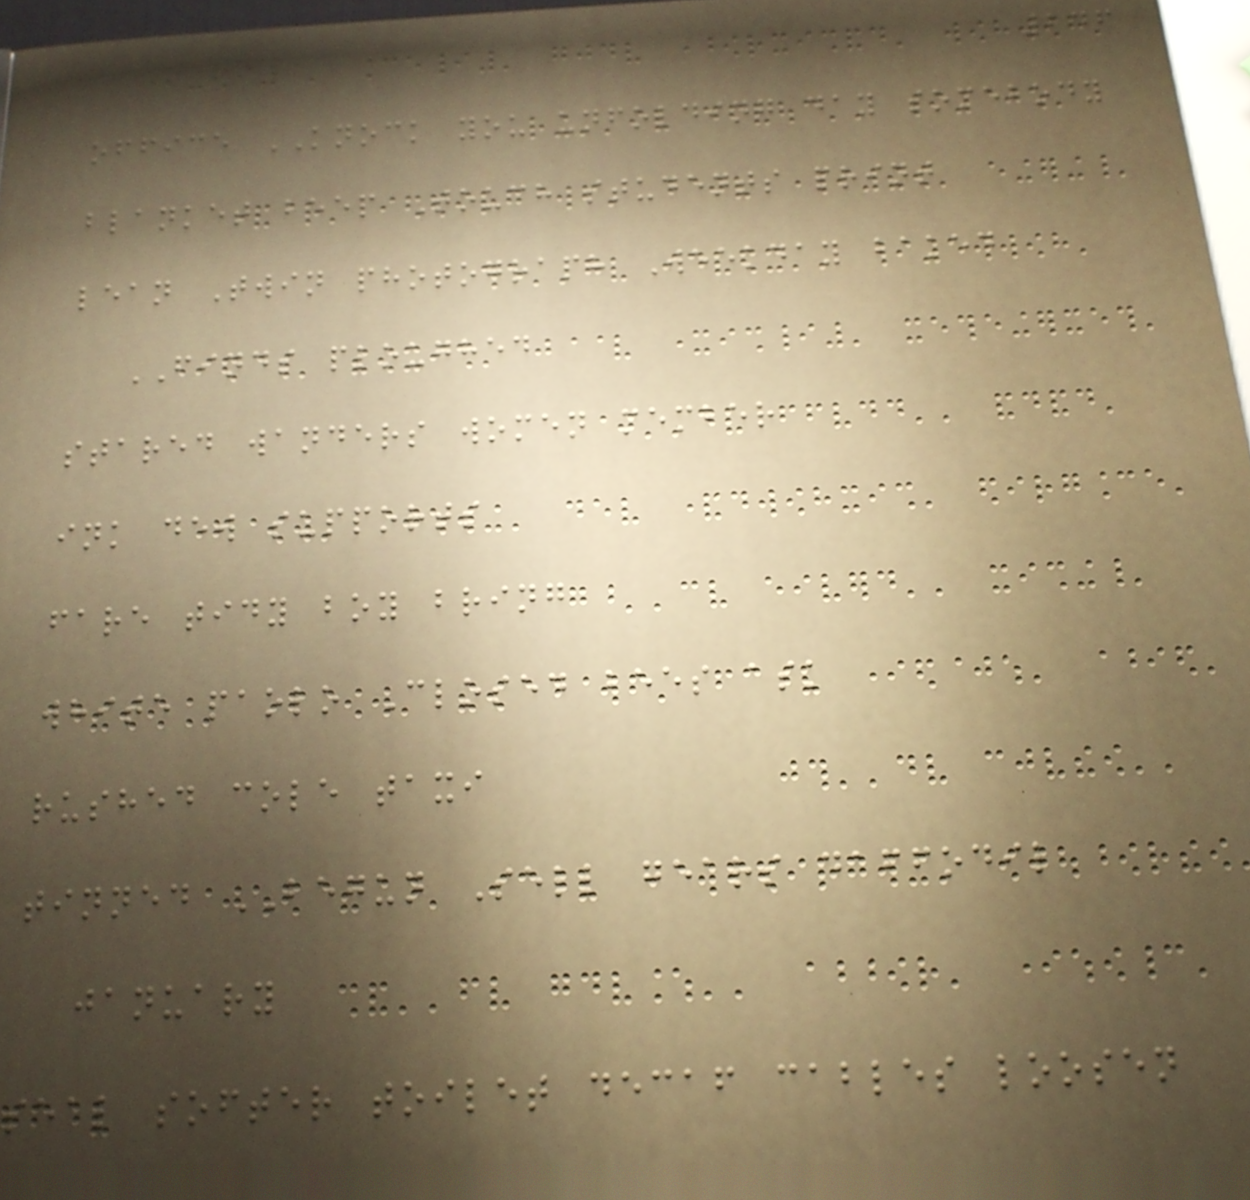246
office KNOCK you unfolding day somebody
blanket beep Touch students print
lean Twin photograph Weekday baked
FINDS ploughed
stared wanders women member
ink dew supports
fare tidy boy bring
white paolo Closed bees ask
rushed cole taxi
tinned BEGUN Sell gears daffodil
january
seal softer toilet decaf cables loosen
